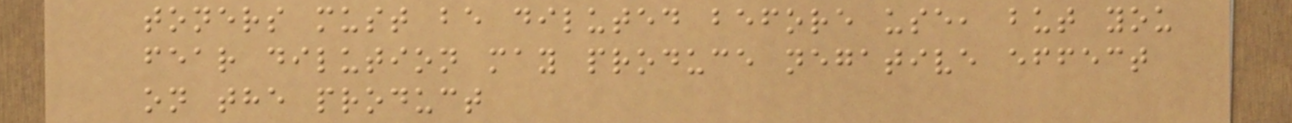toners must be diluted before use, but you
fear dilution may produce negative effect
on the product
